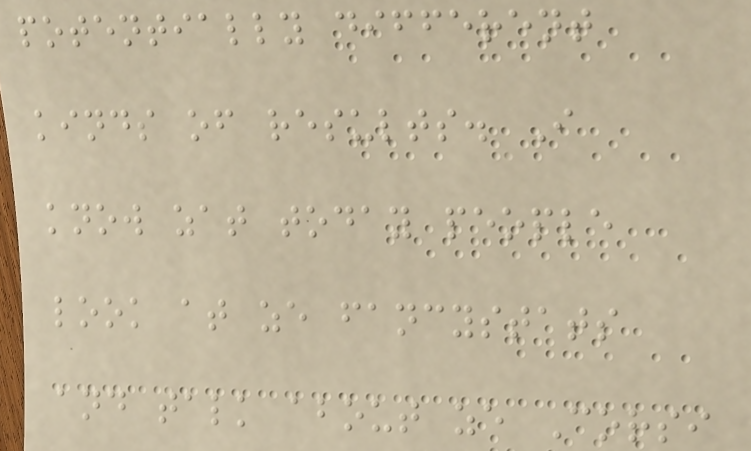potentially different
kinds of results. I
know zat today people
look at ze fancystats
and talk about ze Corsi
